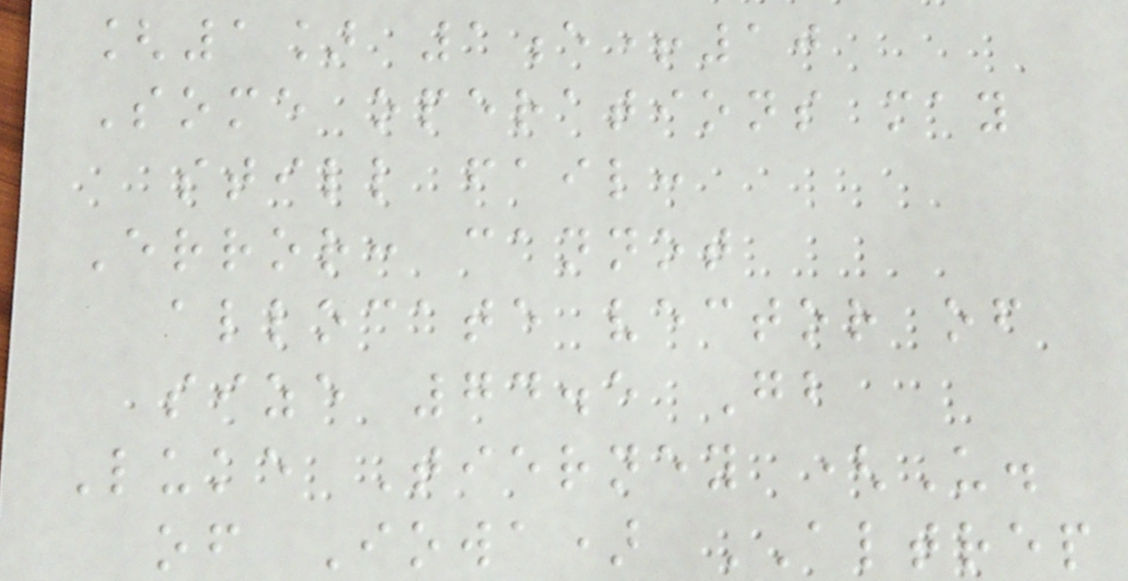[1] 1e+10
Some operations may
still fail:
Error: cannot
allocate vector of
size 74.5 Gb
Luke Tierney (U.
of Iowa) ALTREP
